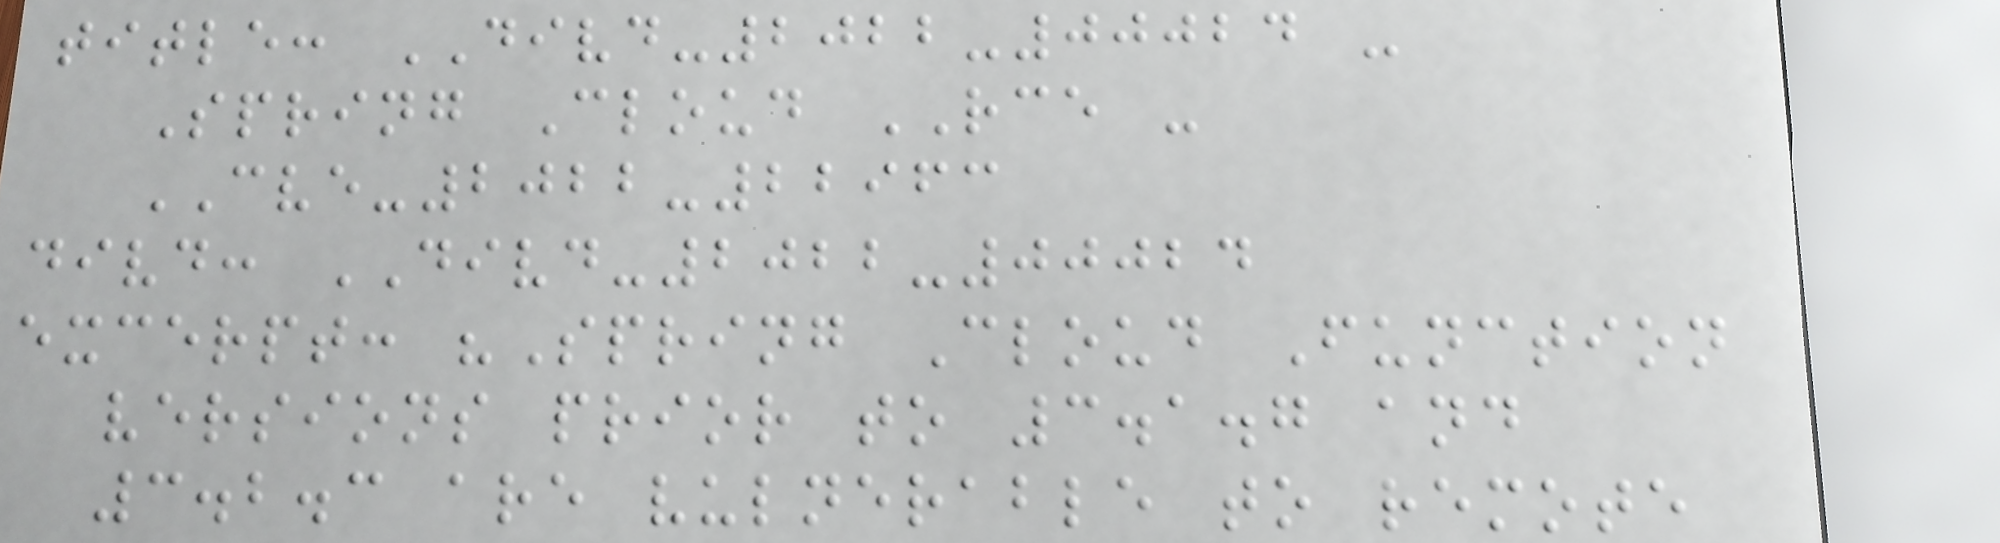title: DIVD-2022-00024 -
Spring Cloud RCE -
CVE-2022-22963
divd: DIVD-2022-00024
excerpt: "Spring Cloud Function
versions prior to 3.1.7 and
3.2.3 are vulnerable to remote
